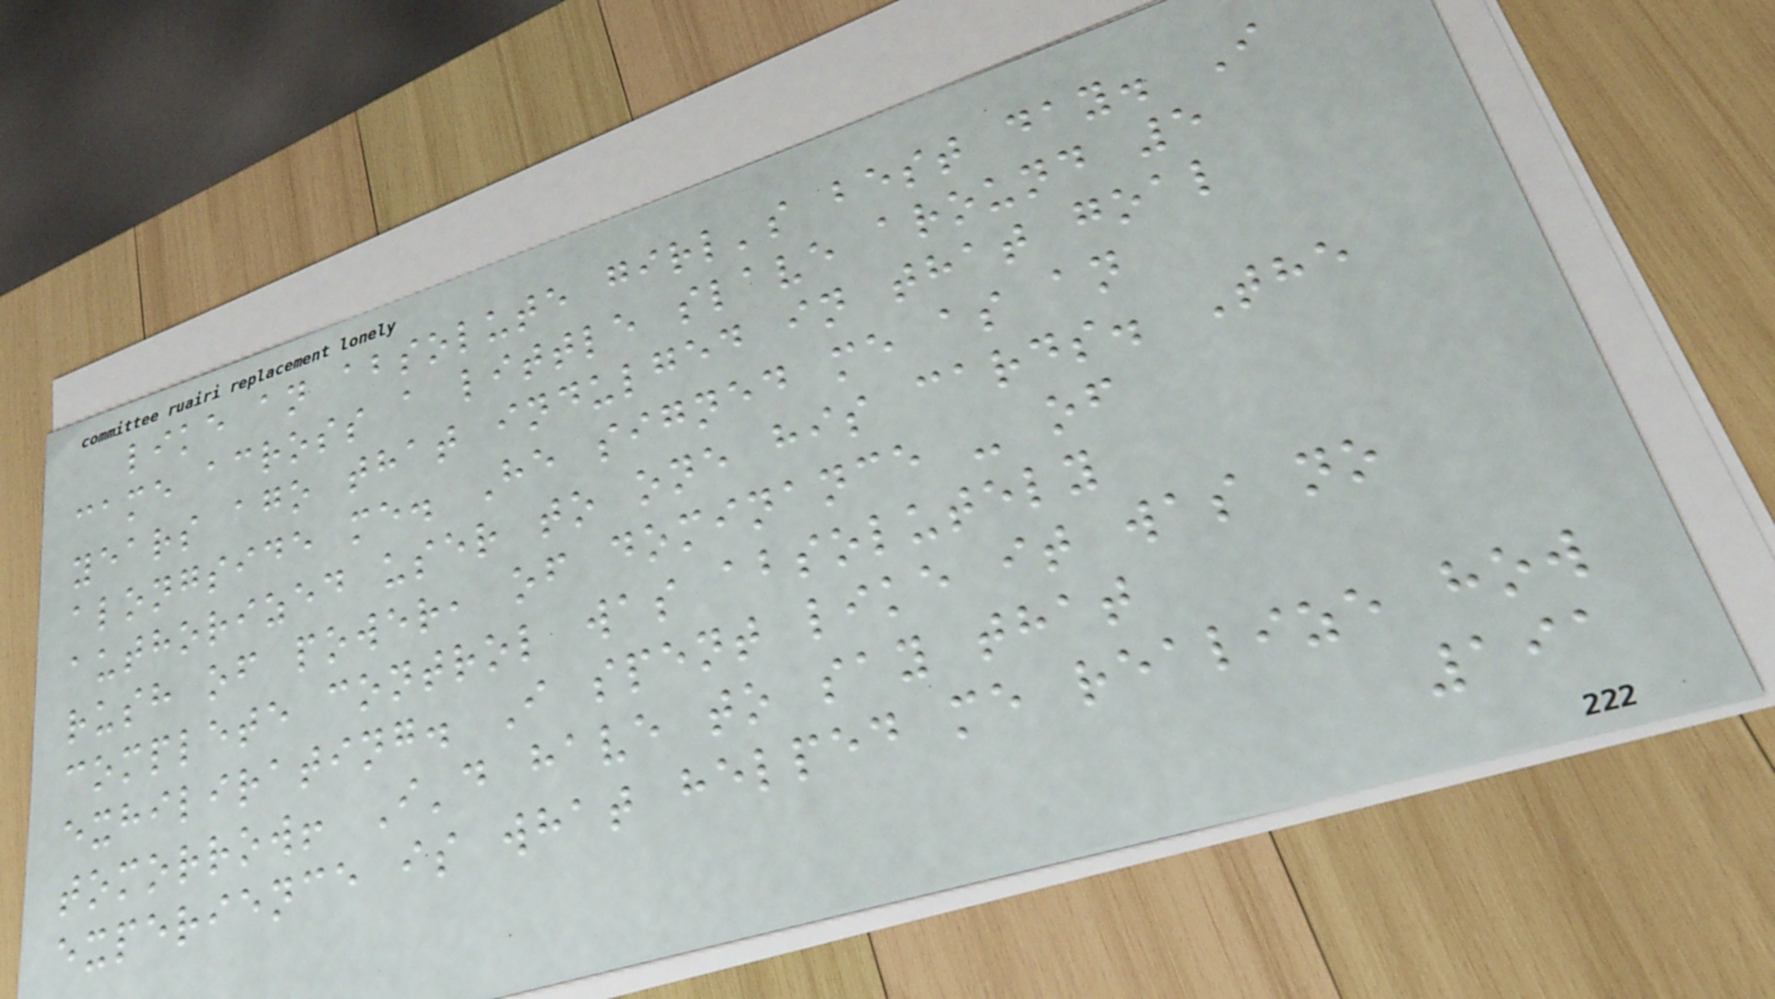like an absolute girl's best day. I
came across a little slave around 5
years ago that indulged in that goal
alongside me. He signed me as an
authorized user to one his cards. The
rush of power, of dominance - of
complete control was absolutely
exhilirating. I spent like it was no
tomorrow! I'd have to say that
experience is what helped me realize how
191
